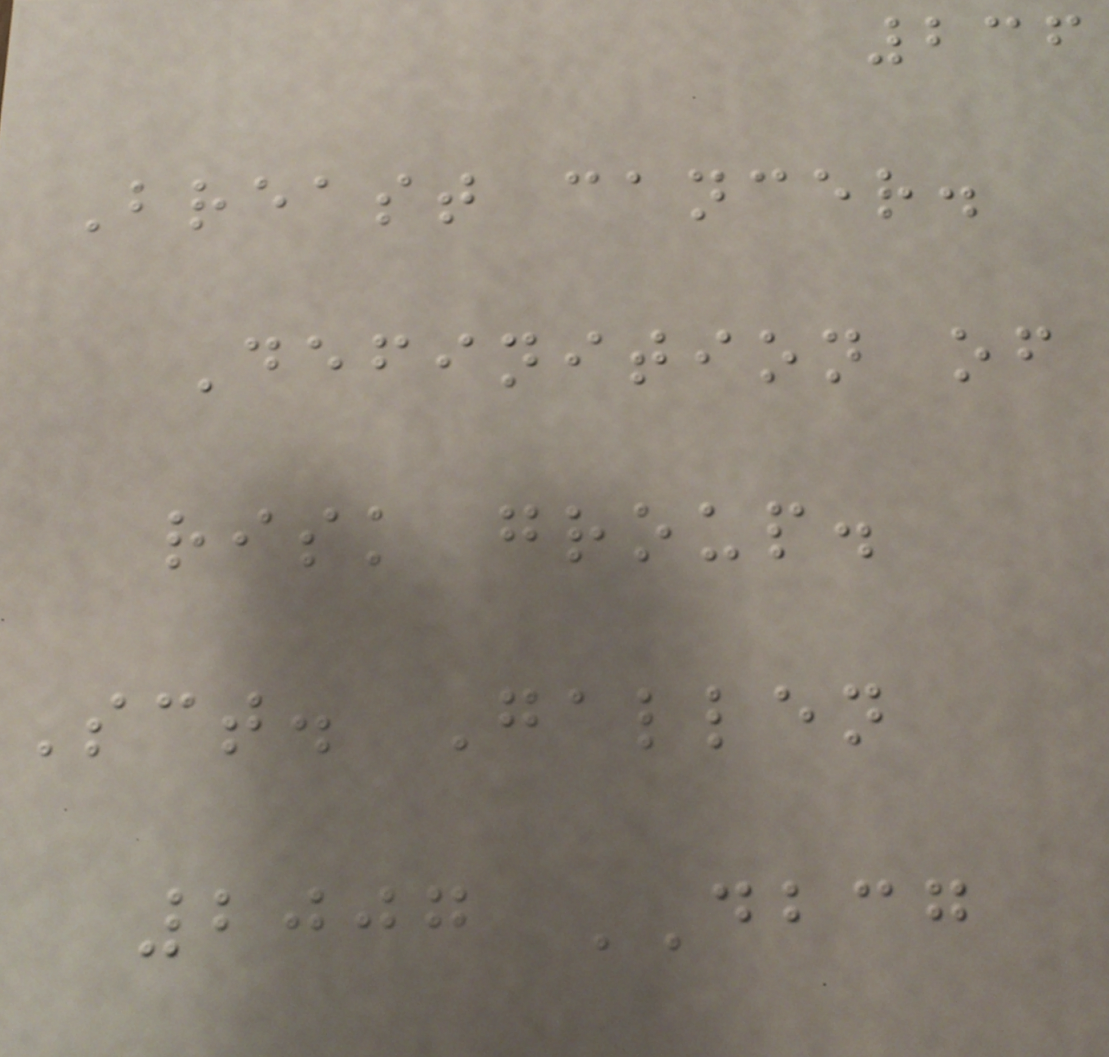236
Breast cancer.
Definition of
risk group.
Sct. Gallen
2007 DBCG
